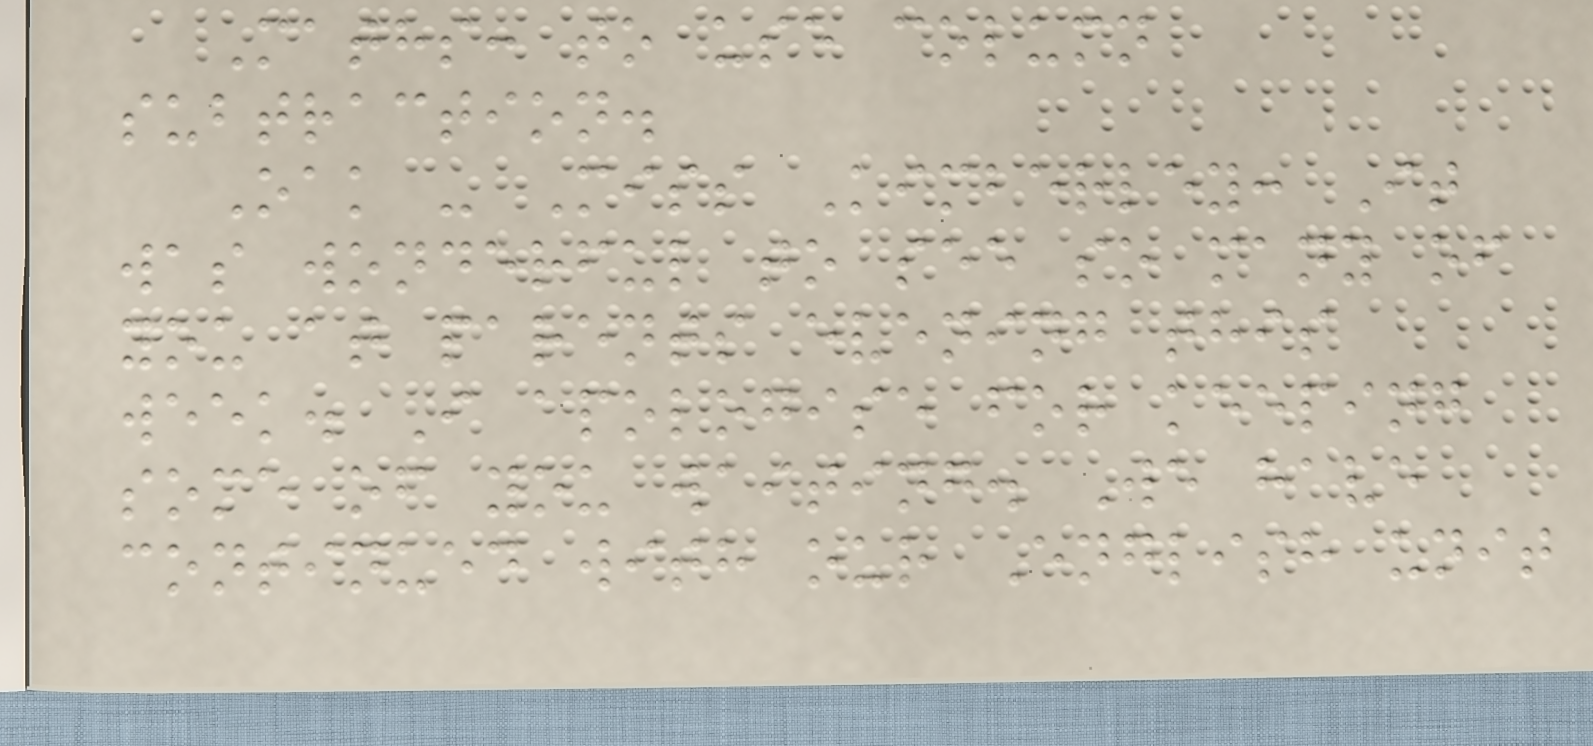Maths: to use column
subtraction.
Oak - Miss Kimberley: It
was wonderful to see so many of
you at parents evening this
week. I apologise for keeping
some of you waiting. We have
continued with our English unit
